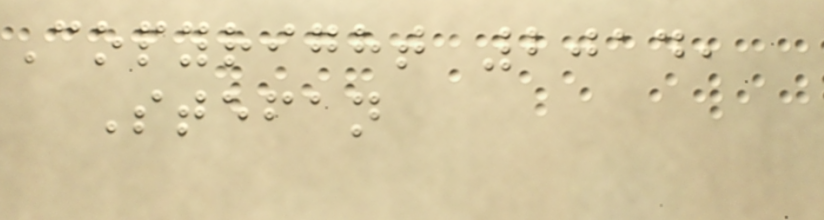Copyright 2014,
Stefan
